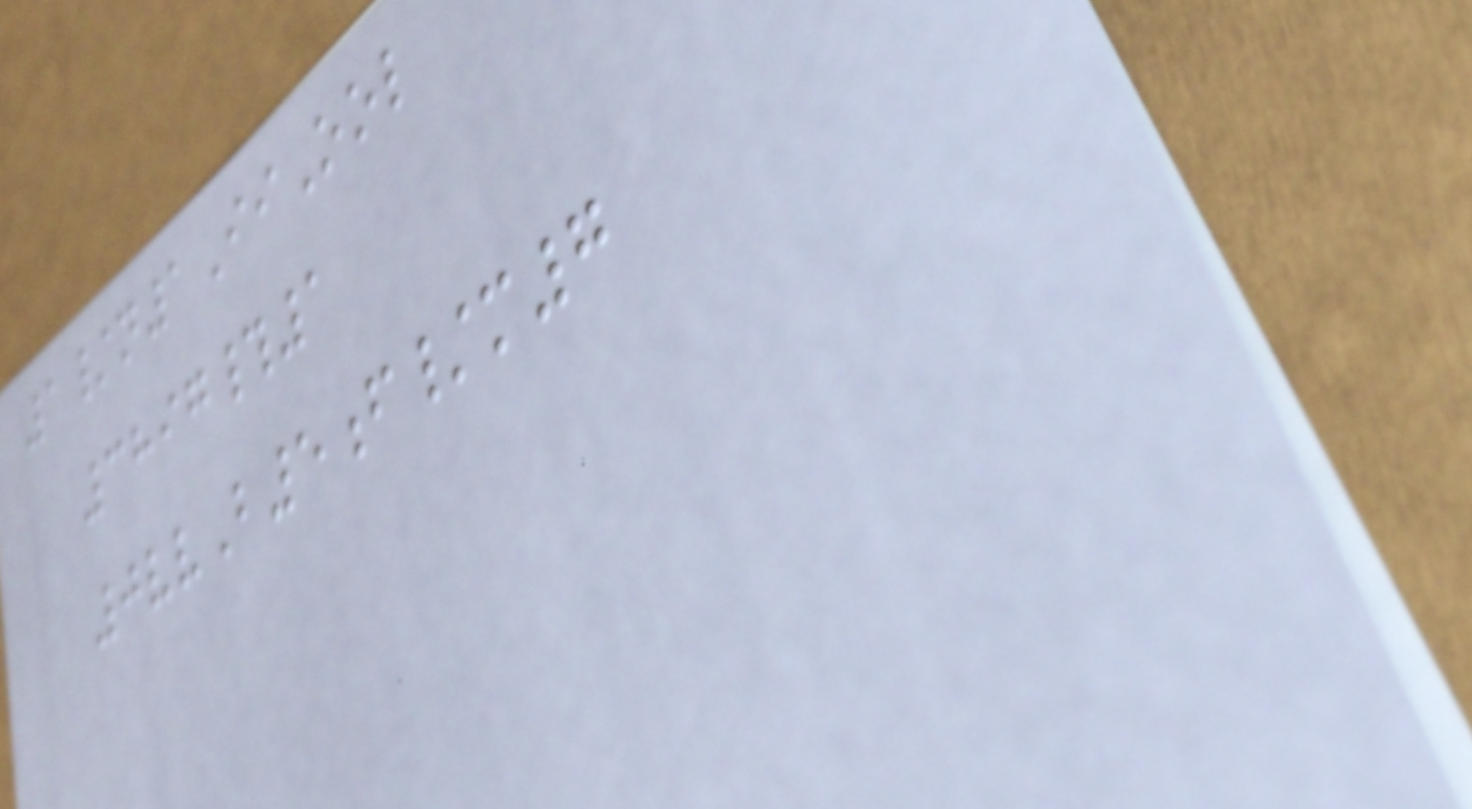1/n1IiOol
3897#1
0vvB5f/m7
